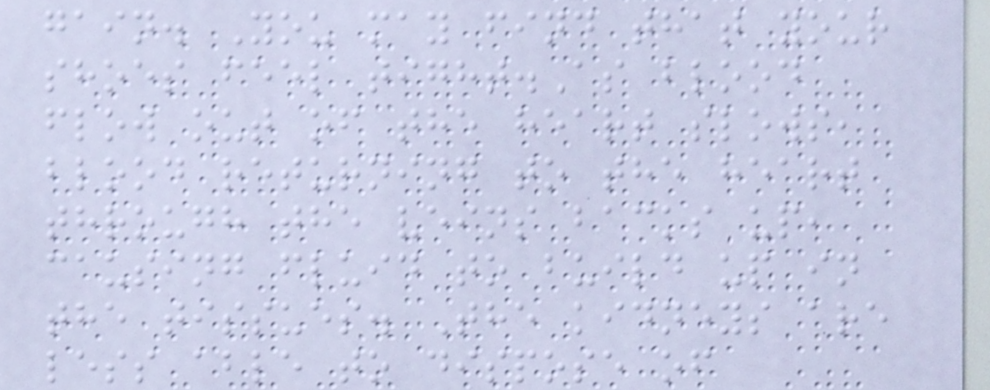gain. You may find that your
shoes feel tight.As blood
flow out of the heart slows,
blood returning to the heart
through the veins backs up,
causing fluid to build up in
the tissues. The kidneys are
less able to dispose of
